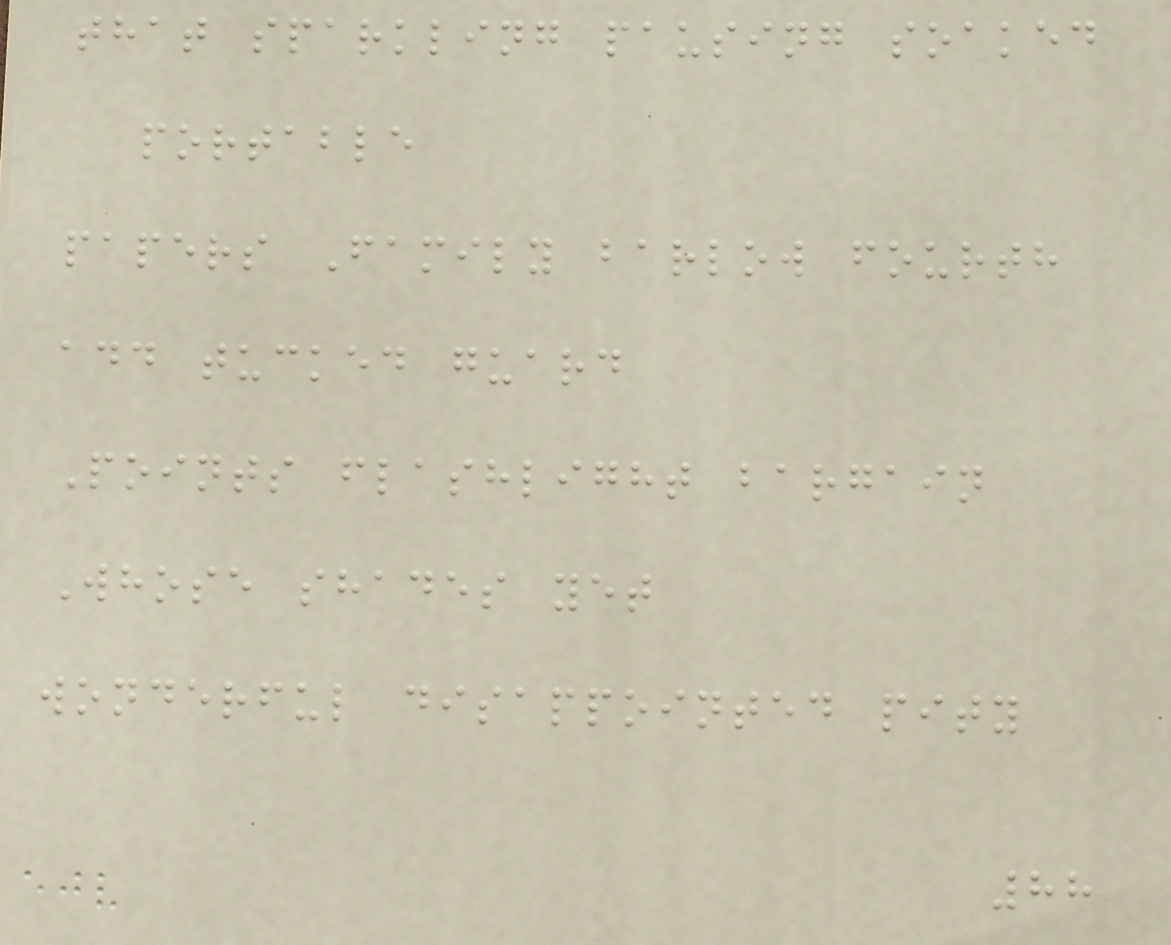that sparkling pausing soaked
portable
papers Family barlow fourth
add tucked guard
Points flashlight bargain
Whose shades yet
wonderful disappointed pity
88
